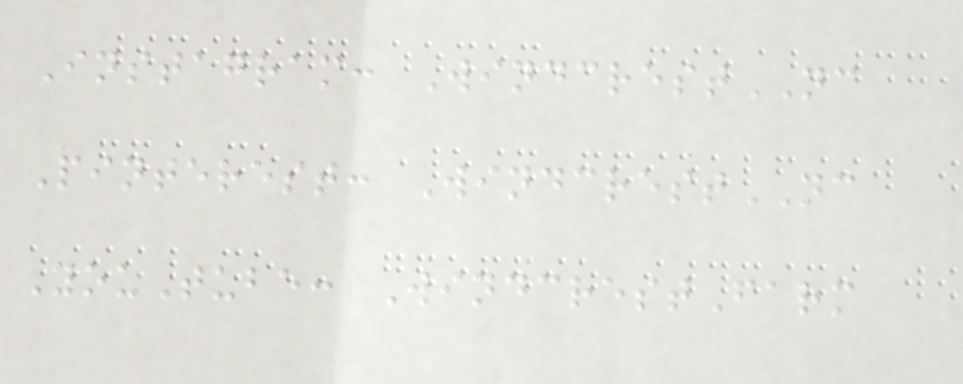Instagram: WindcrestNC
Pinterest: WindcrestNC
YouTube: WindcrestFarm
